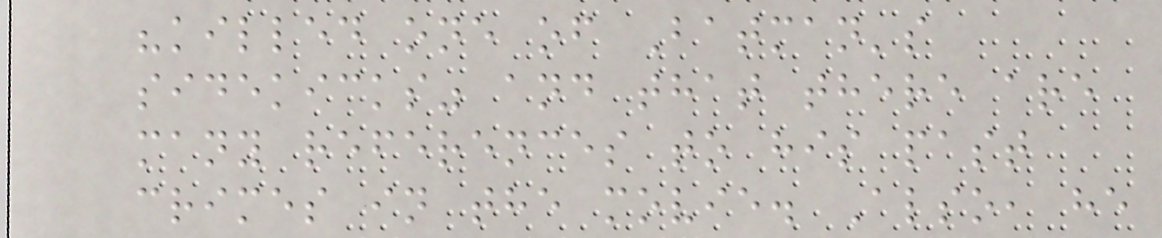"killed one of Batman's
sidekicks" and that there are
many references to his past
crimes in the movie. Also, he
